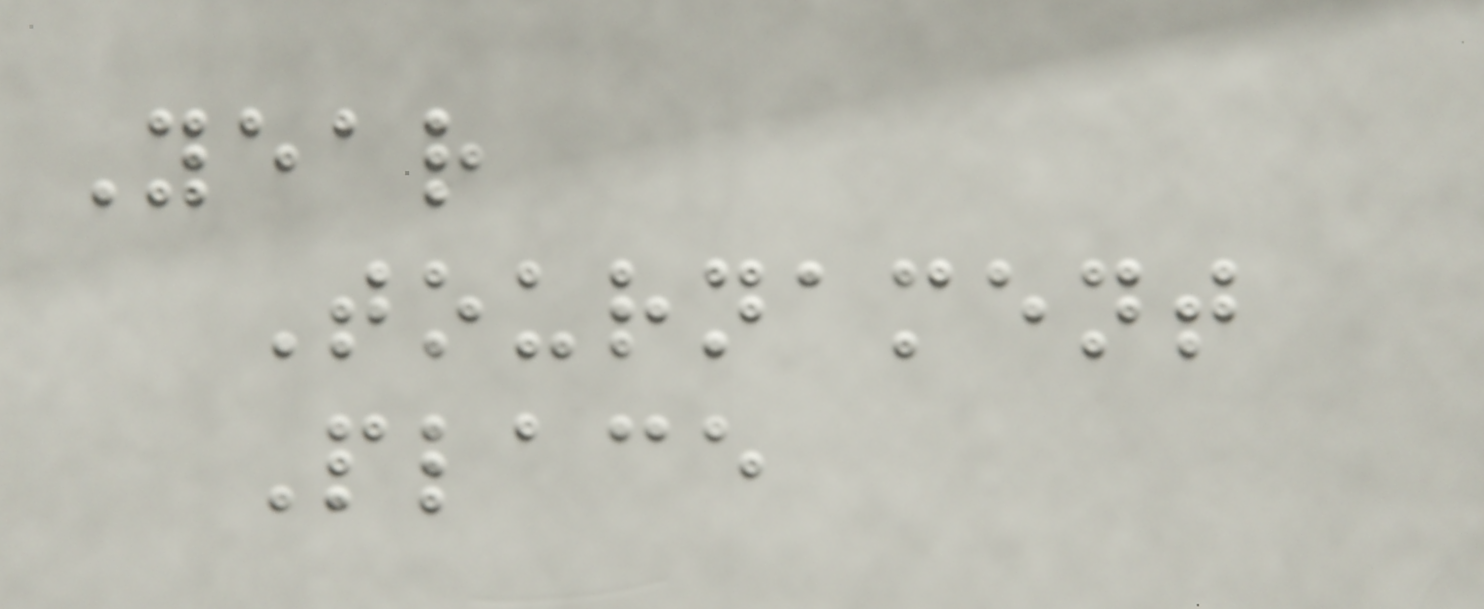Year
Tournament
Place
